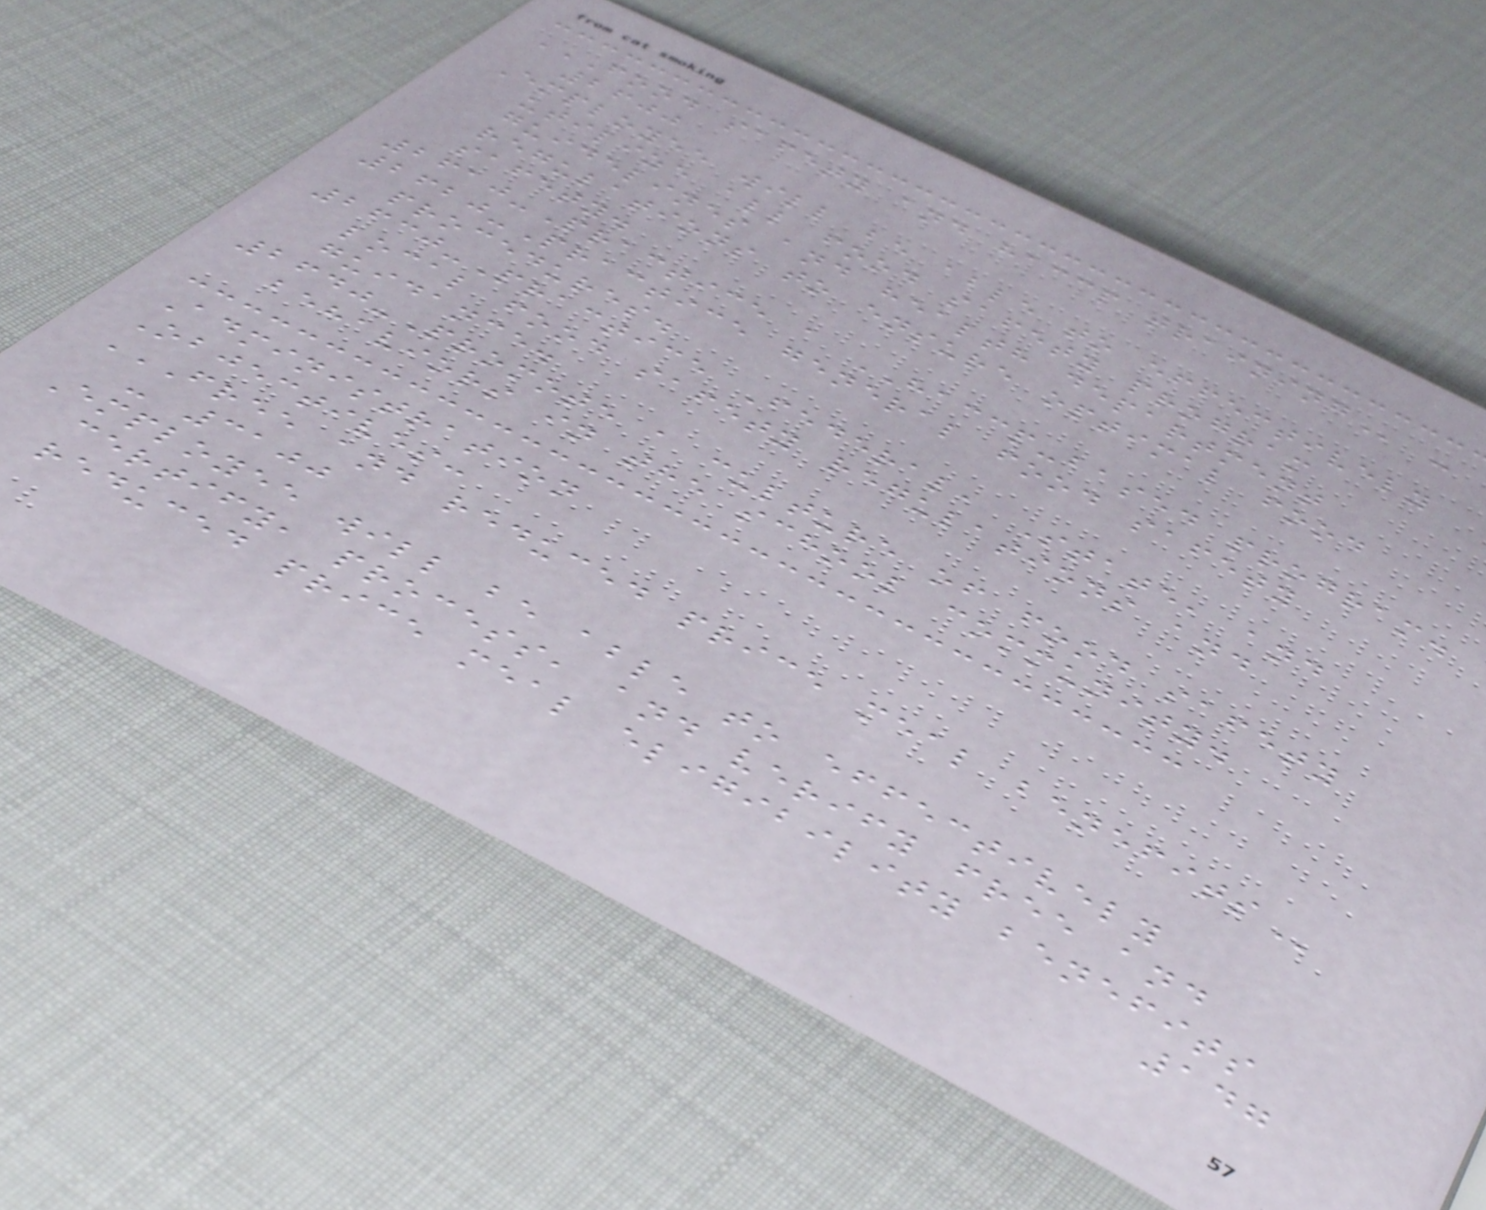FOOD SAFETY AND HACCP TRAINING -
2600
Employee will be able to effectively
utilize all food safety program
guidelines and health department
regulations to ensure optimal food
safety.
2610-Practice a HACCP-based program.
2620-Practice general food safety
procedures.
2630-Practice Federal, State, and
local food safety regulations and
guidance.
2640-Promote a culture of food safety
behaviors in the school community.
Administration
Objectives:
FREE AND REDUCED PRICE MEAL BENEFITS
- 3100
Employee will be able to effectively
certify, process, and verify free and
reduced price meal eligibility benefits
147
